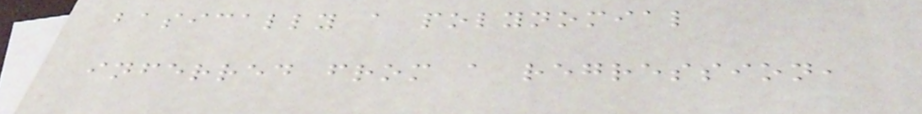basically a polynomial
inferred from a regression,
